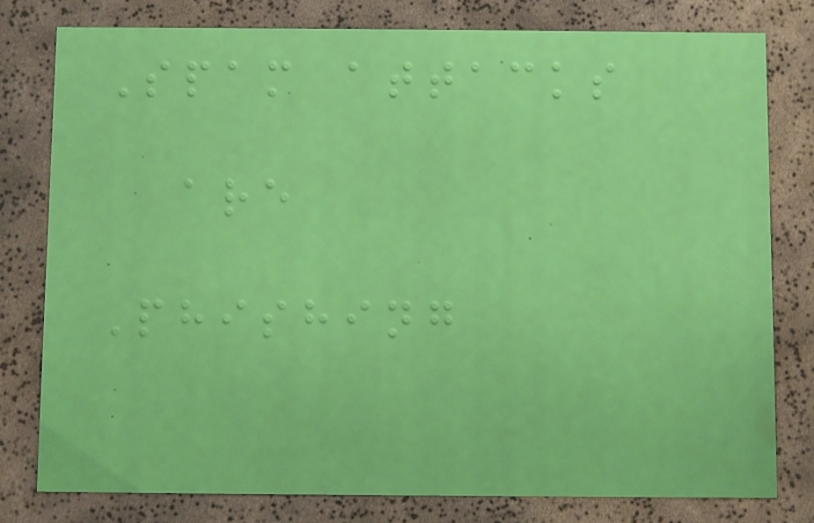Spam attacks
are
Phishing
